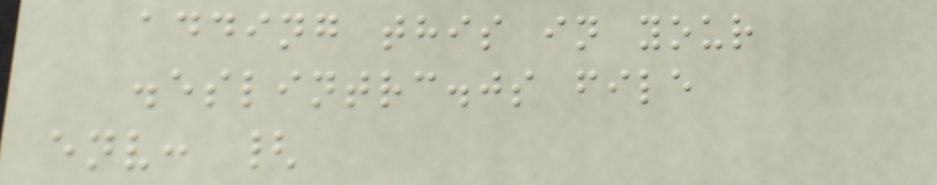adding this in your
.eslintrc.js file
env: {
